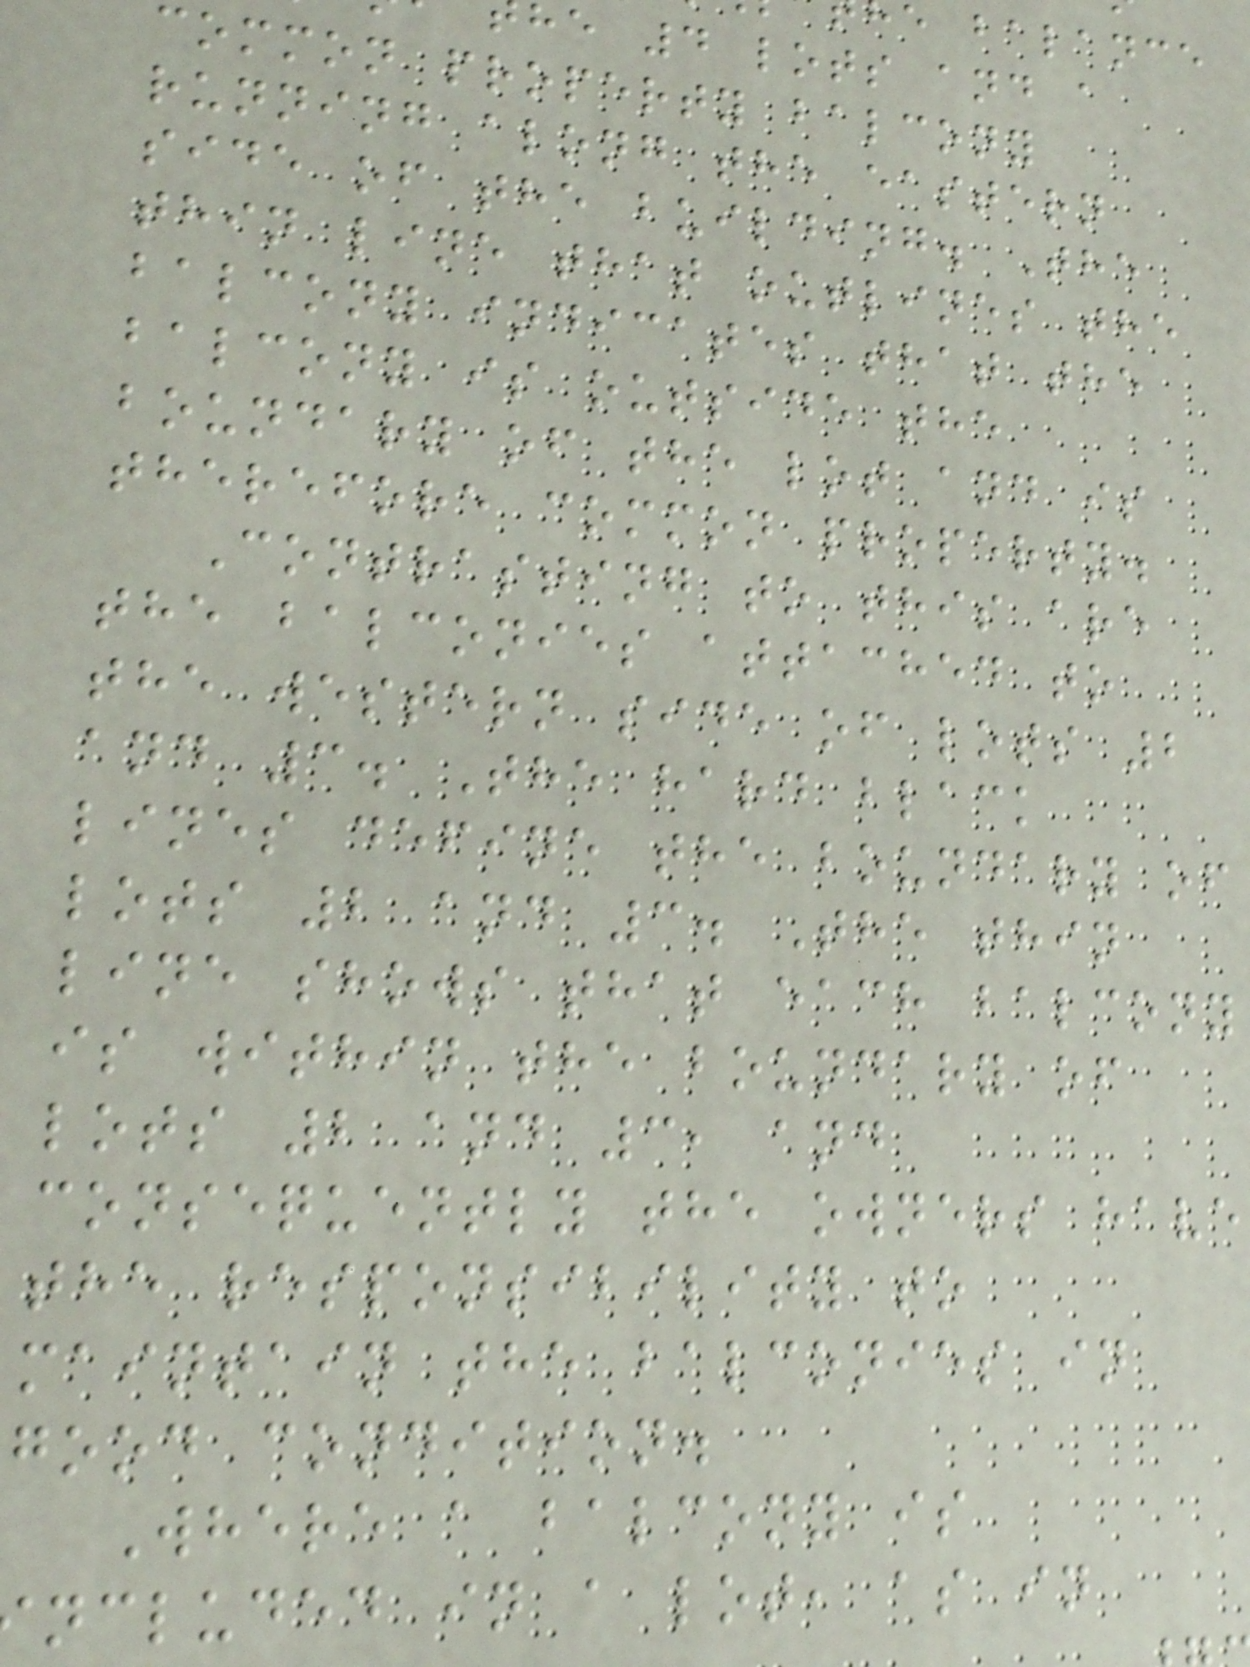e balance
he 4 lots and a
common property balcony
running along the eastern
side of the building. The
thin line that outlines the
balcony indicates that the
balcony is outside the
boundary of the lot and is
therefore common property.
Contrasting to this are
the balconies attached to
the western side of lots 2
and 3. The hard black
lines define the boundary of
lots 2 and 3. The thin
line shows that each balcony
is within the boundary of
lots 2 and 3, and
consequently the owners have
the responsibility to
maintain the balconies in
good condition.
Where a balcony is
ncluded in a lot, as in
